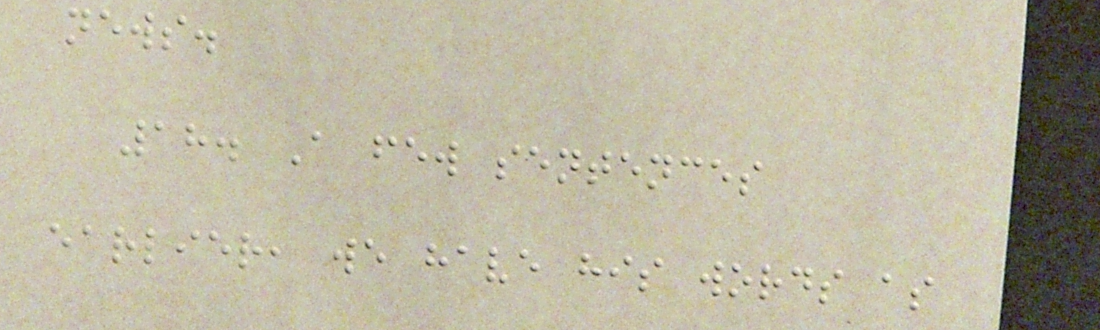news.
18. A few sentences
earlier, we have his words as
